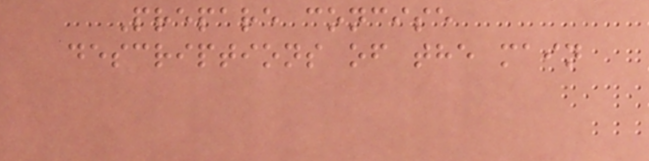Prepare concise
descriptions of the main
